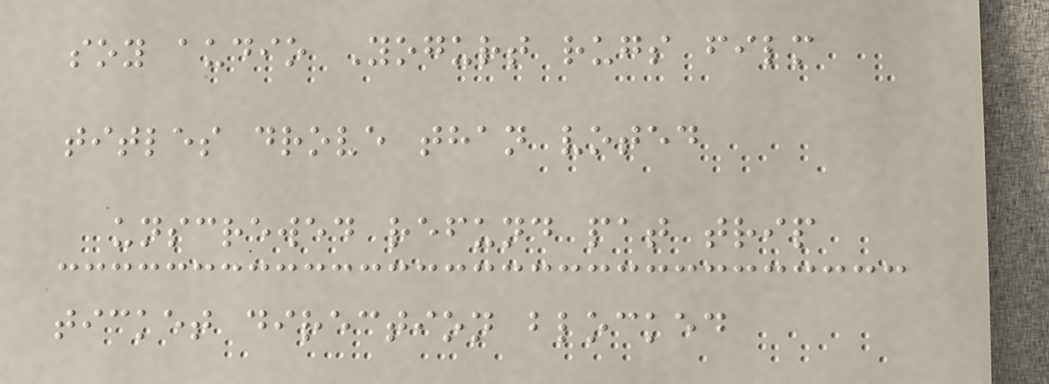soy audio Yogurt rugs film
titles drove than voted
unscrewed refund pat trip
ticket direction blocked
